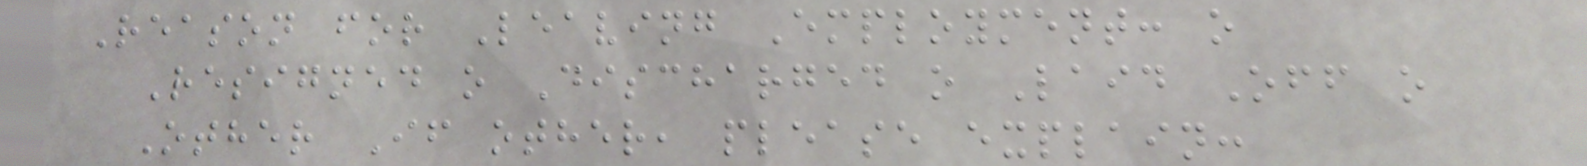Reason for Leaving Employment: o
Resigned o Discharged o Laid Off o
Other If other, please explain:
